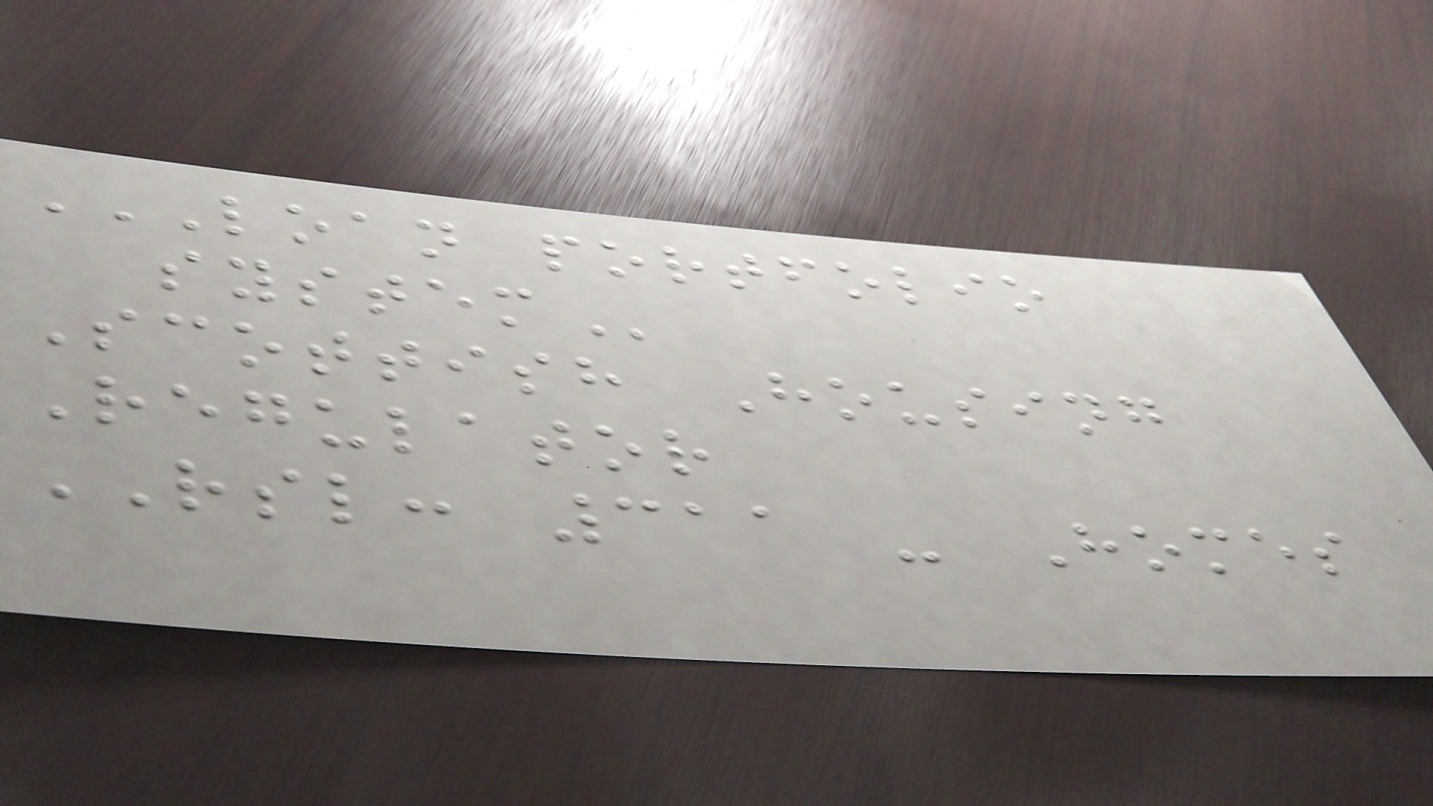LOAN PORTFOLIO
SYSTEM
Scottish Housing
Regulator
RSL: 311 - Homes
